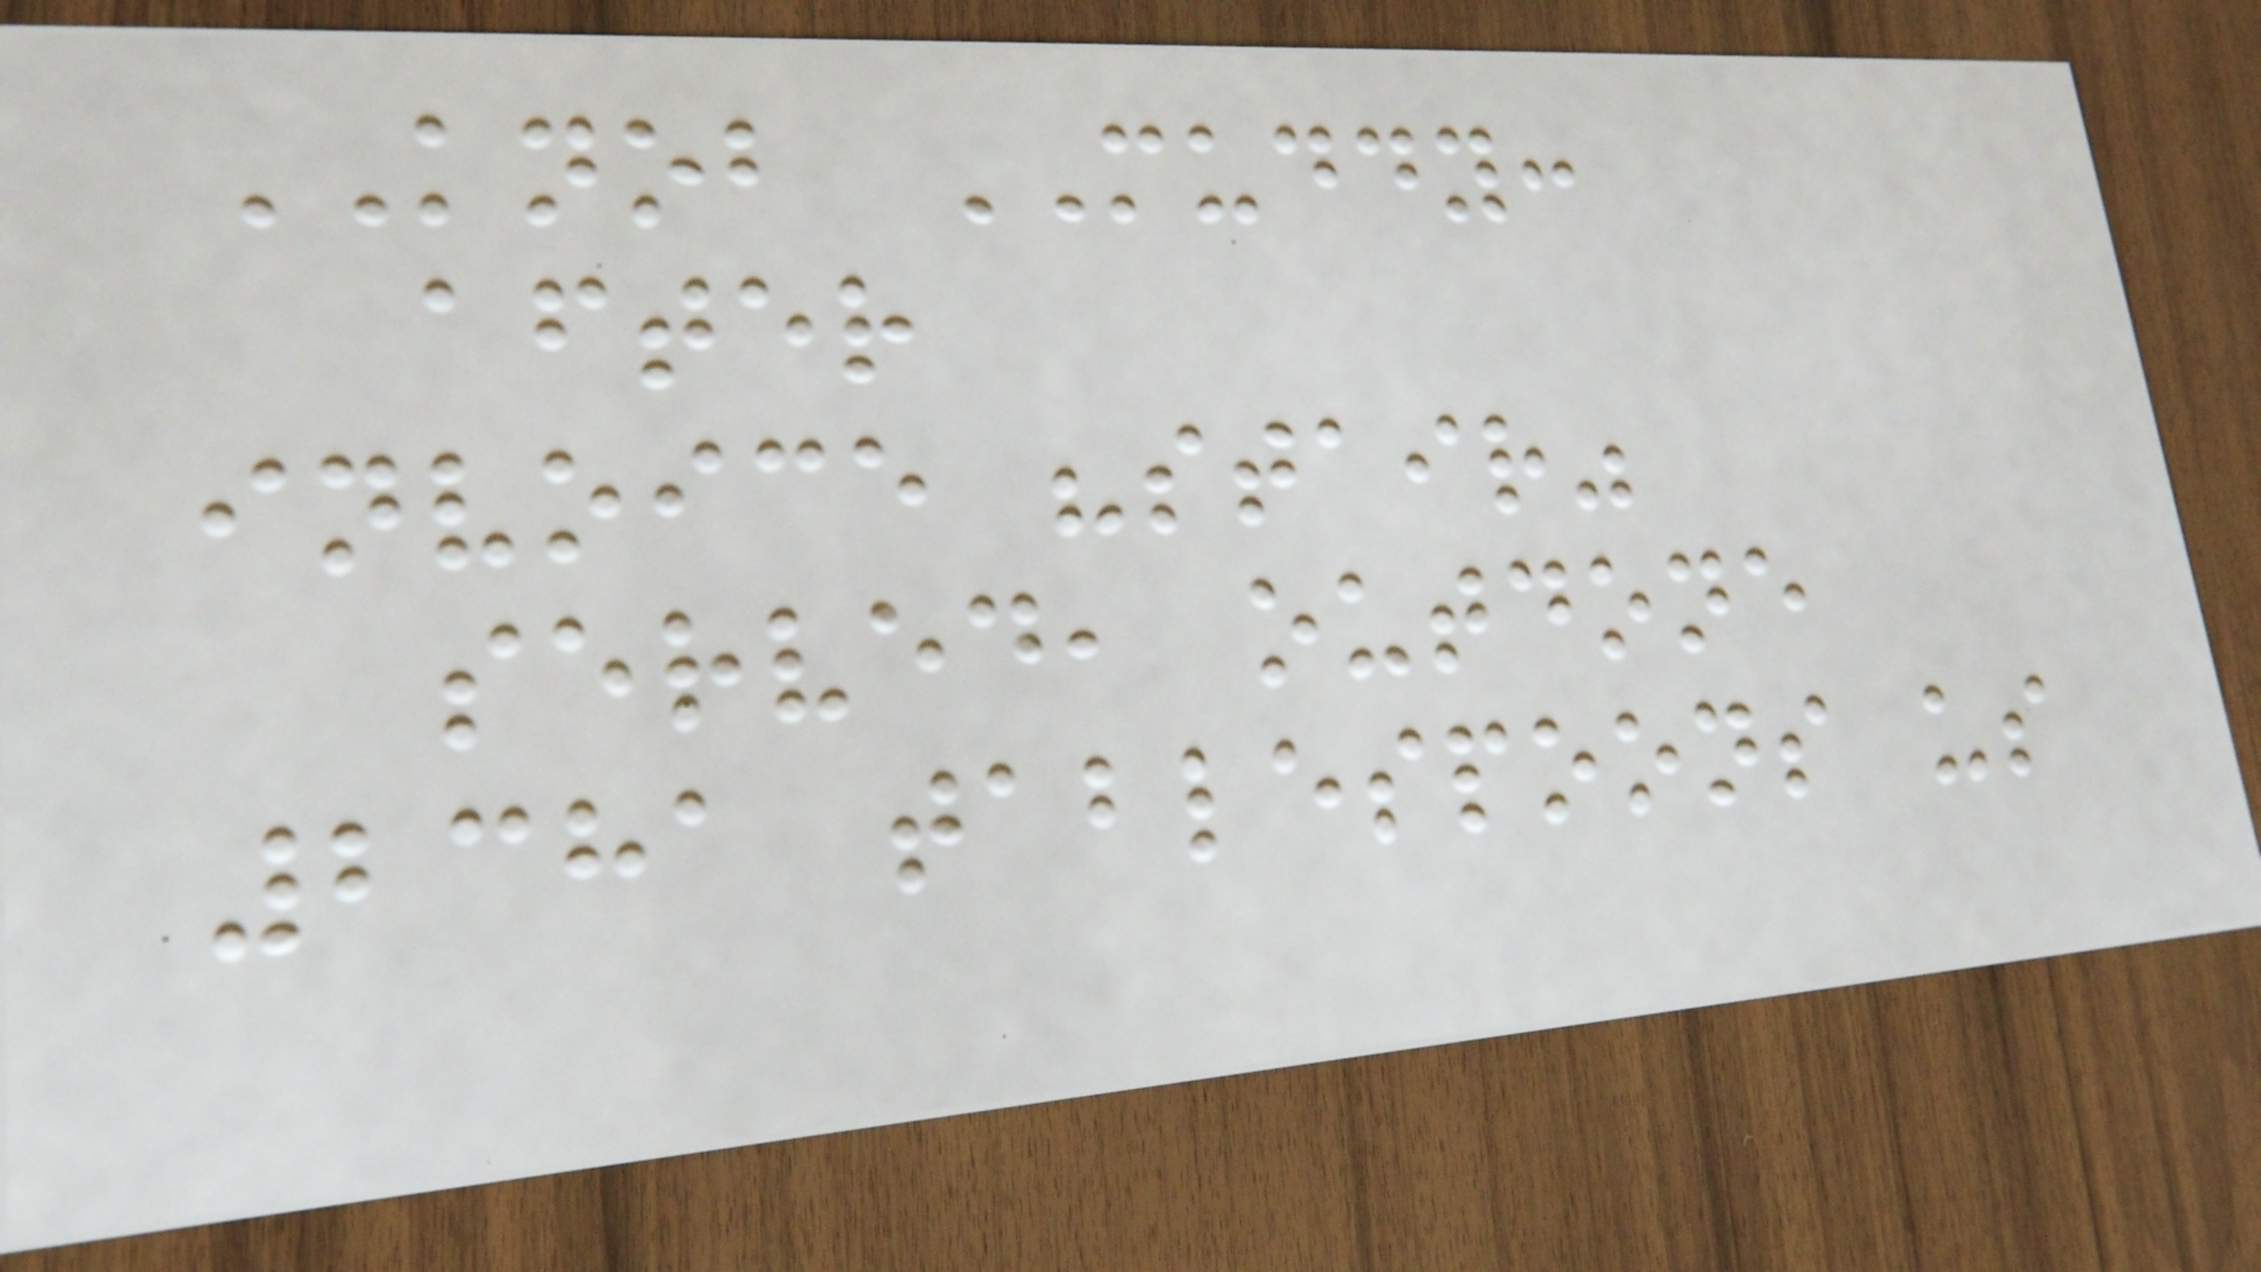KNOB MUDDY:
after
invoice "stair"
served, outdone
2381 tablespoons us
